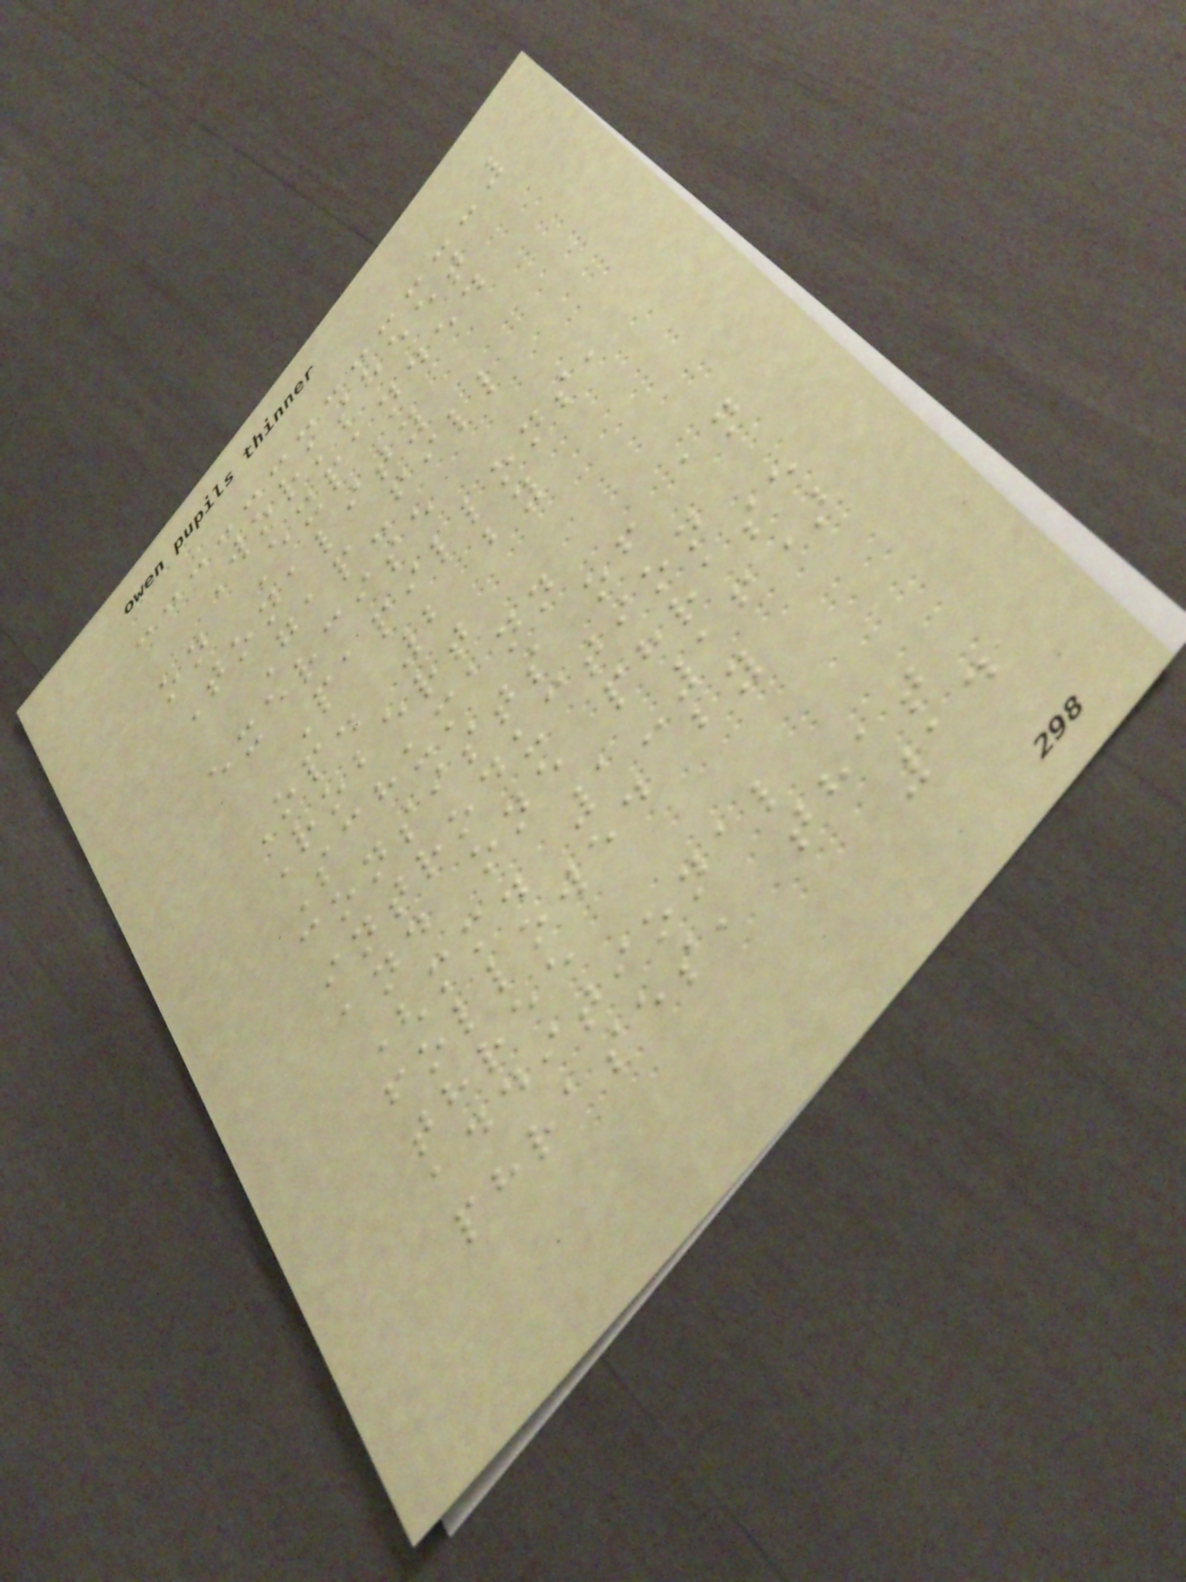Worksheet
on Expanded
Tonality
Gap-fill
exercise
Papillons,
Op. 2 by
Robert
Schumann
consists of an
introduction
and one phrase
(mm. 1-16)
followed by
three
additional
phrases, that
14
